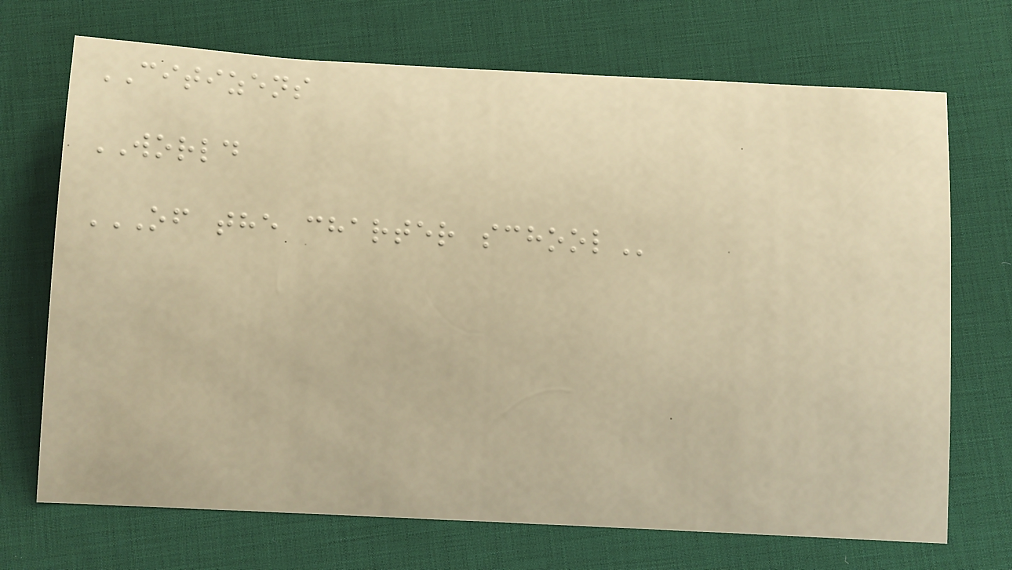CITIZENS
WORLD
OF THE CHARTER SCHOOL
